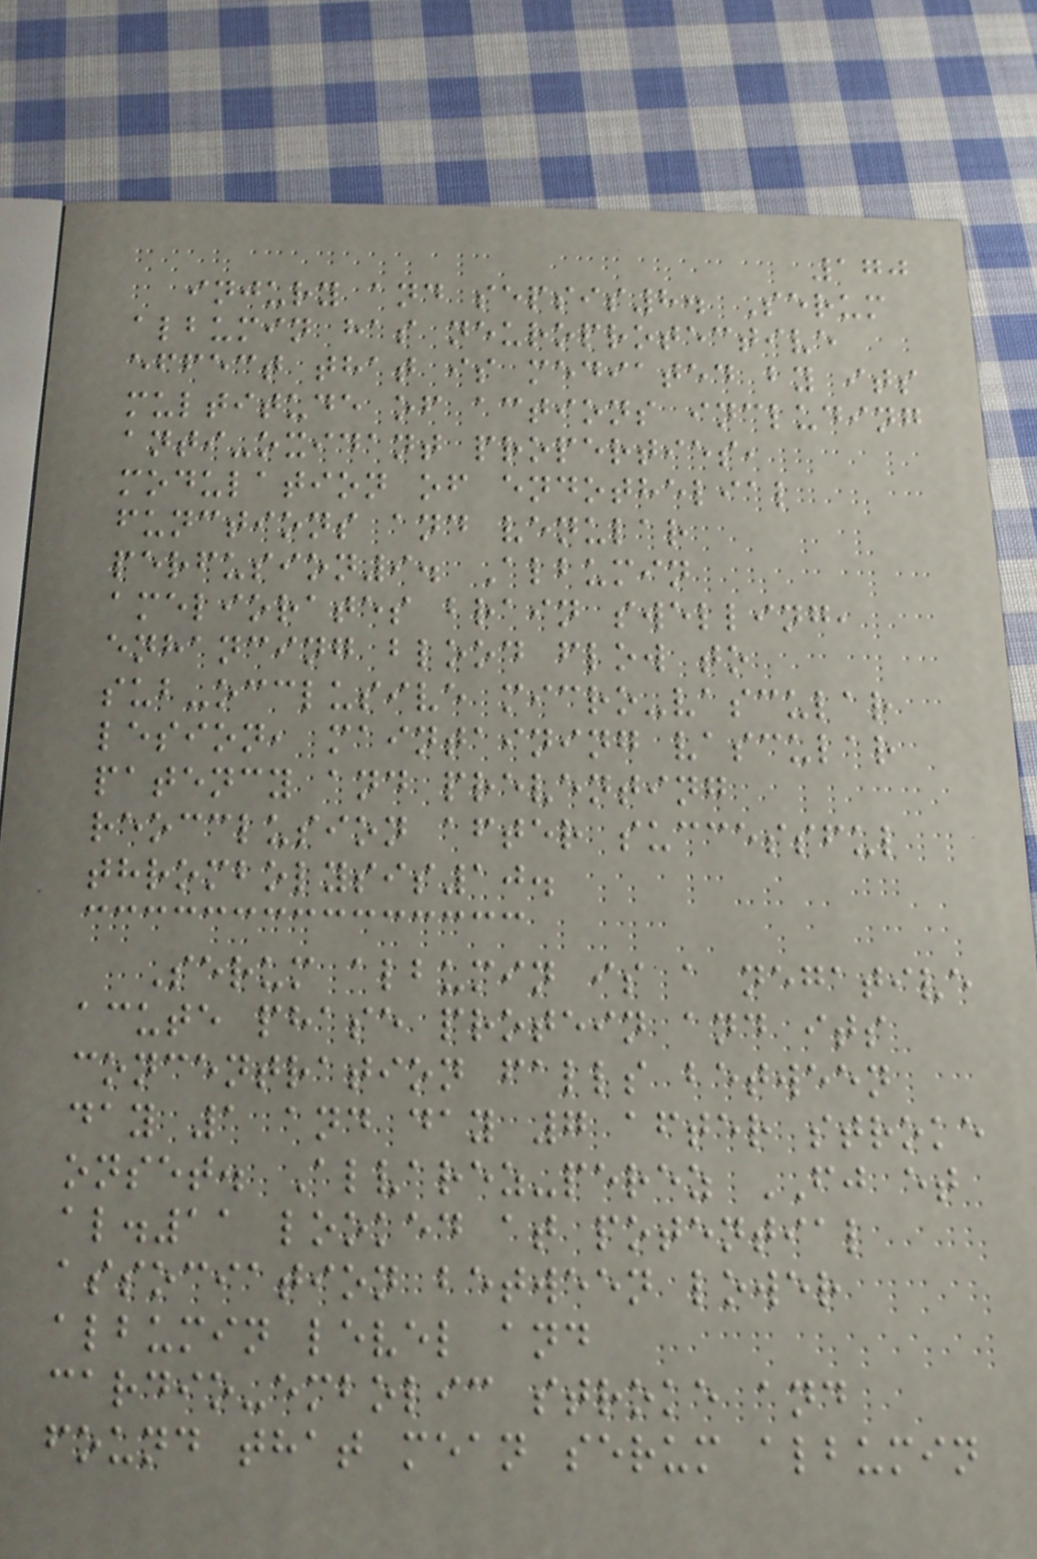170
injury and sepsis8. Serum
albumin has neuroprotective
effect that is mediated by its
multitude of actions including
anti-oxidant properties,
modulation of endothelial
functions and venular
perfusion9. Albumin
ameliorates brain swelling,
enhancing blood flow to
sub-occlusive micro-vascular
lesion, maintaining vascular
patency and preventing
reocclusion after successful
thrombolysis10.
Serum albumin is a negative
acute phase protein and its
concentration falls between
day 1 and day 7 after stroke
onset. Alvarez-perez FJ et
al.11 looked at potential
association between lower
albumin level and
cardio-embolic stroke and
found that mean serum albumin
